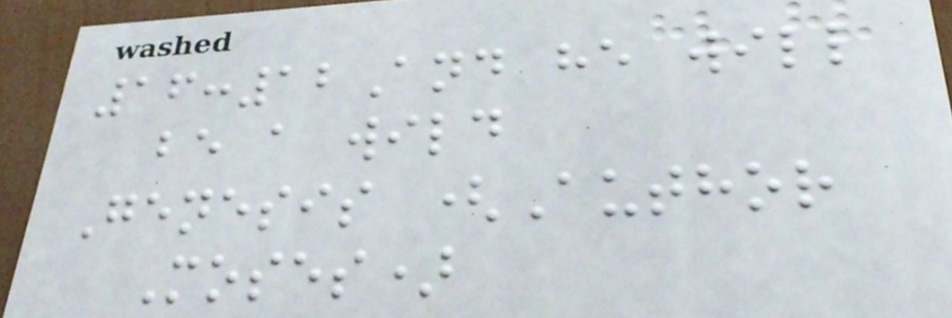16:12And he will
be a wild
Genesis (Author
Moses)
